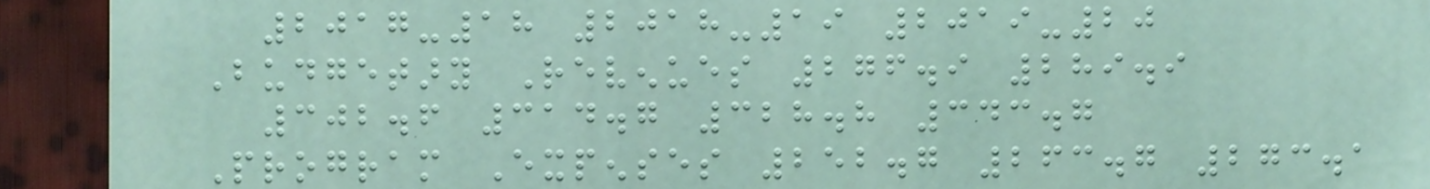2017-18 2018-19 2019-20
Budgetary Revenues 276.9 289.9
302.6 314.7 328.8 343.7
Program Expenses 252.7 263.7 273.1
